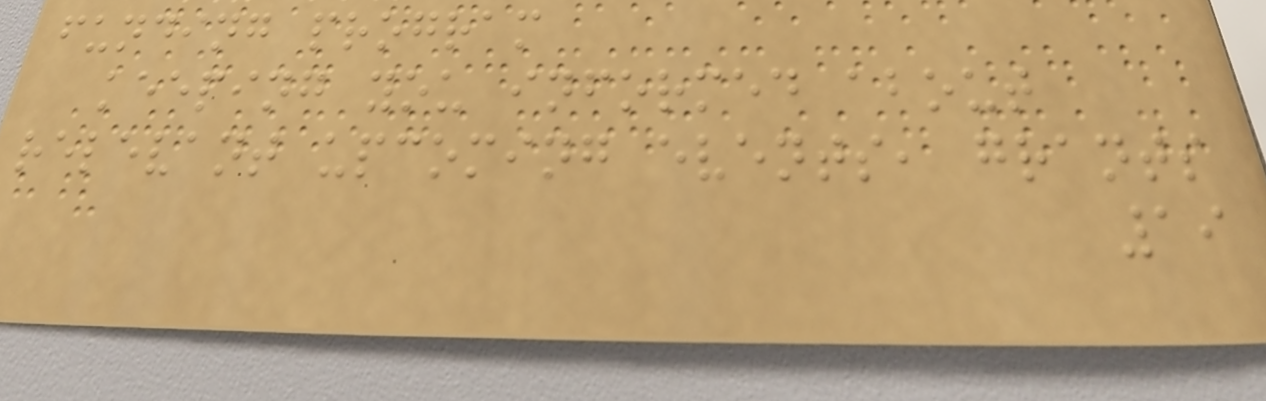funding program
keeping you informed about
relevant upcoming events, grants
19
